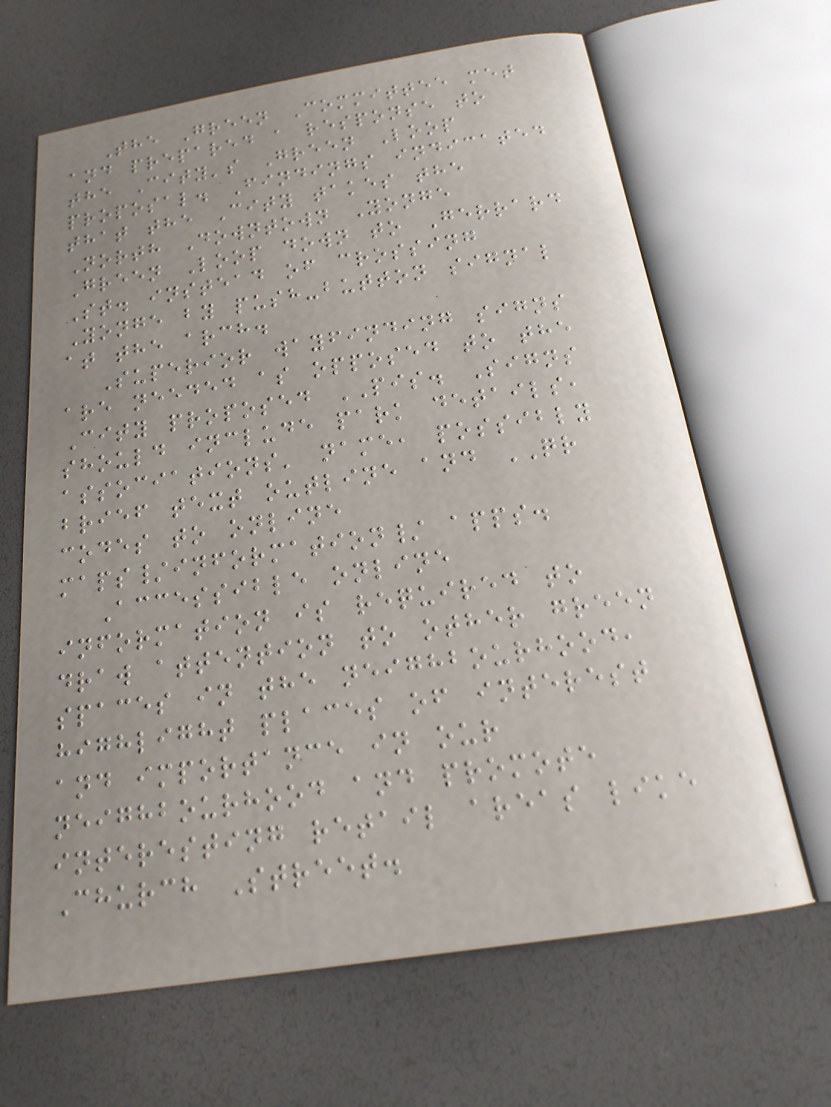The Green Committee met
and prepared a response to
the City's Green Loop
proposal. Findings indicated
that the City takes the
North Downtown Yonge
Green Loop down to Gerrard
St. instead of crossing
Yonge by push-button signal
at the arch.
Superior wayfinding signs
are needed as opposed to the
City proposed PIS. Signs
should include park details,
associations' name, possibly
brief text outline and QR
codes to online
maps/information/ apps.
Accessible online
information is required to
draw attention to other green
spaces in the neighbourhood,
highlight places of interest
and importance in our
neighbourhood and promote
interesting retail areas like
Church Street.
